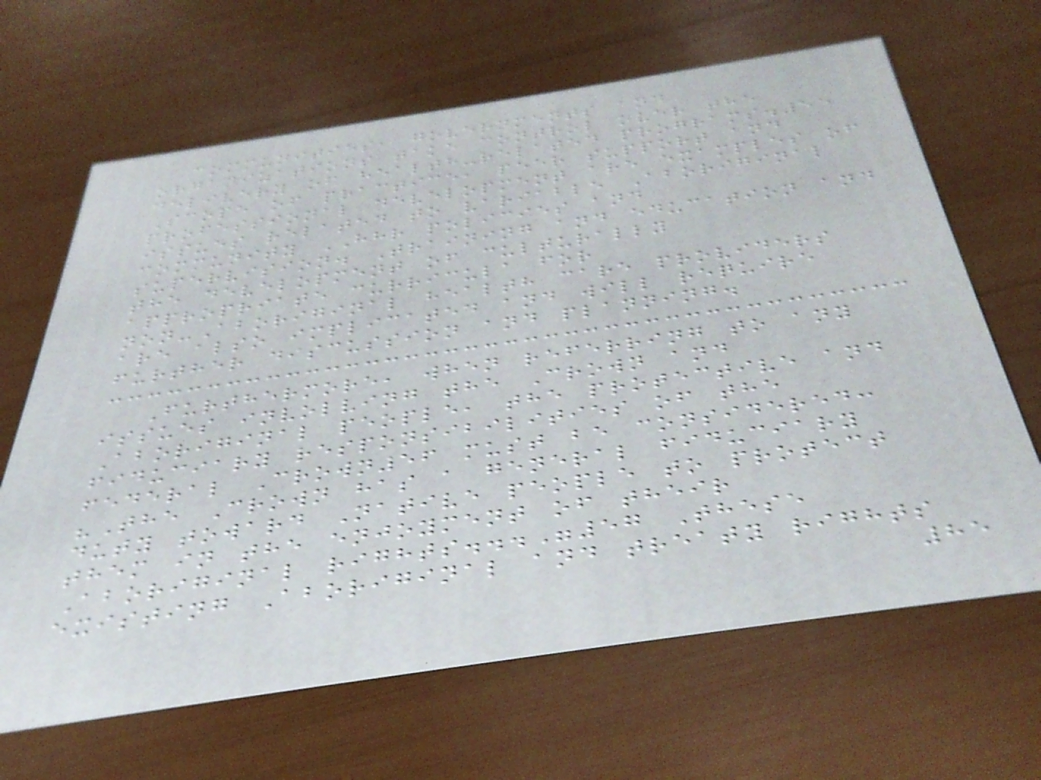communities, governments and
organizations take control over the
delivery of health-related programs.55
Scope of practice, peer support and
professional development are examples of
issues related to variable Aboriginal
community HHR policies and
supervision. Training and education and
the development of culturally
appropriate curricula for
non-Aboriginal health care providers
are also implicated and will require
further discussion and planning.
Furthermore, when referring to any
issues involving the Crown and
Aboriginal people, the protective and
fiduciary responsibilities of the
federal Crown56 must be considered:
"The Crown has a general fiduciary
duty toward Native people to protect
them in the enjoyment of their
Aboriginal rights..."57 These
existing Aboriginal and treaty rights
85
